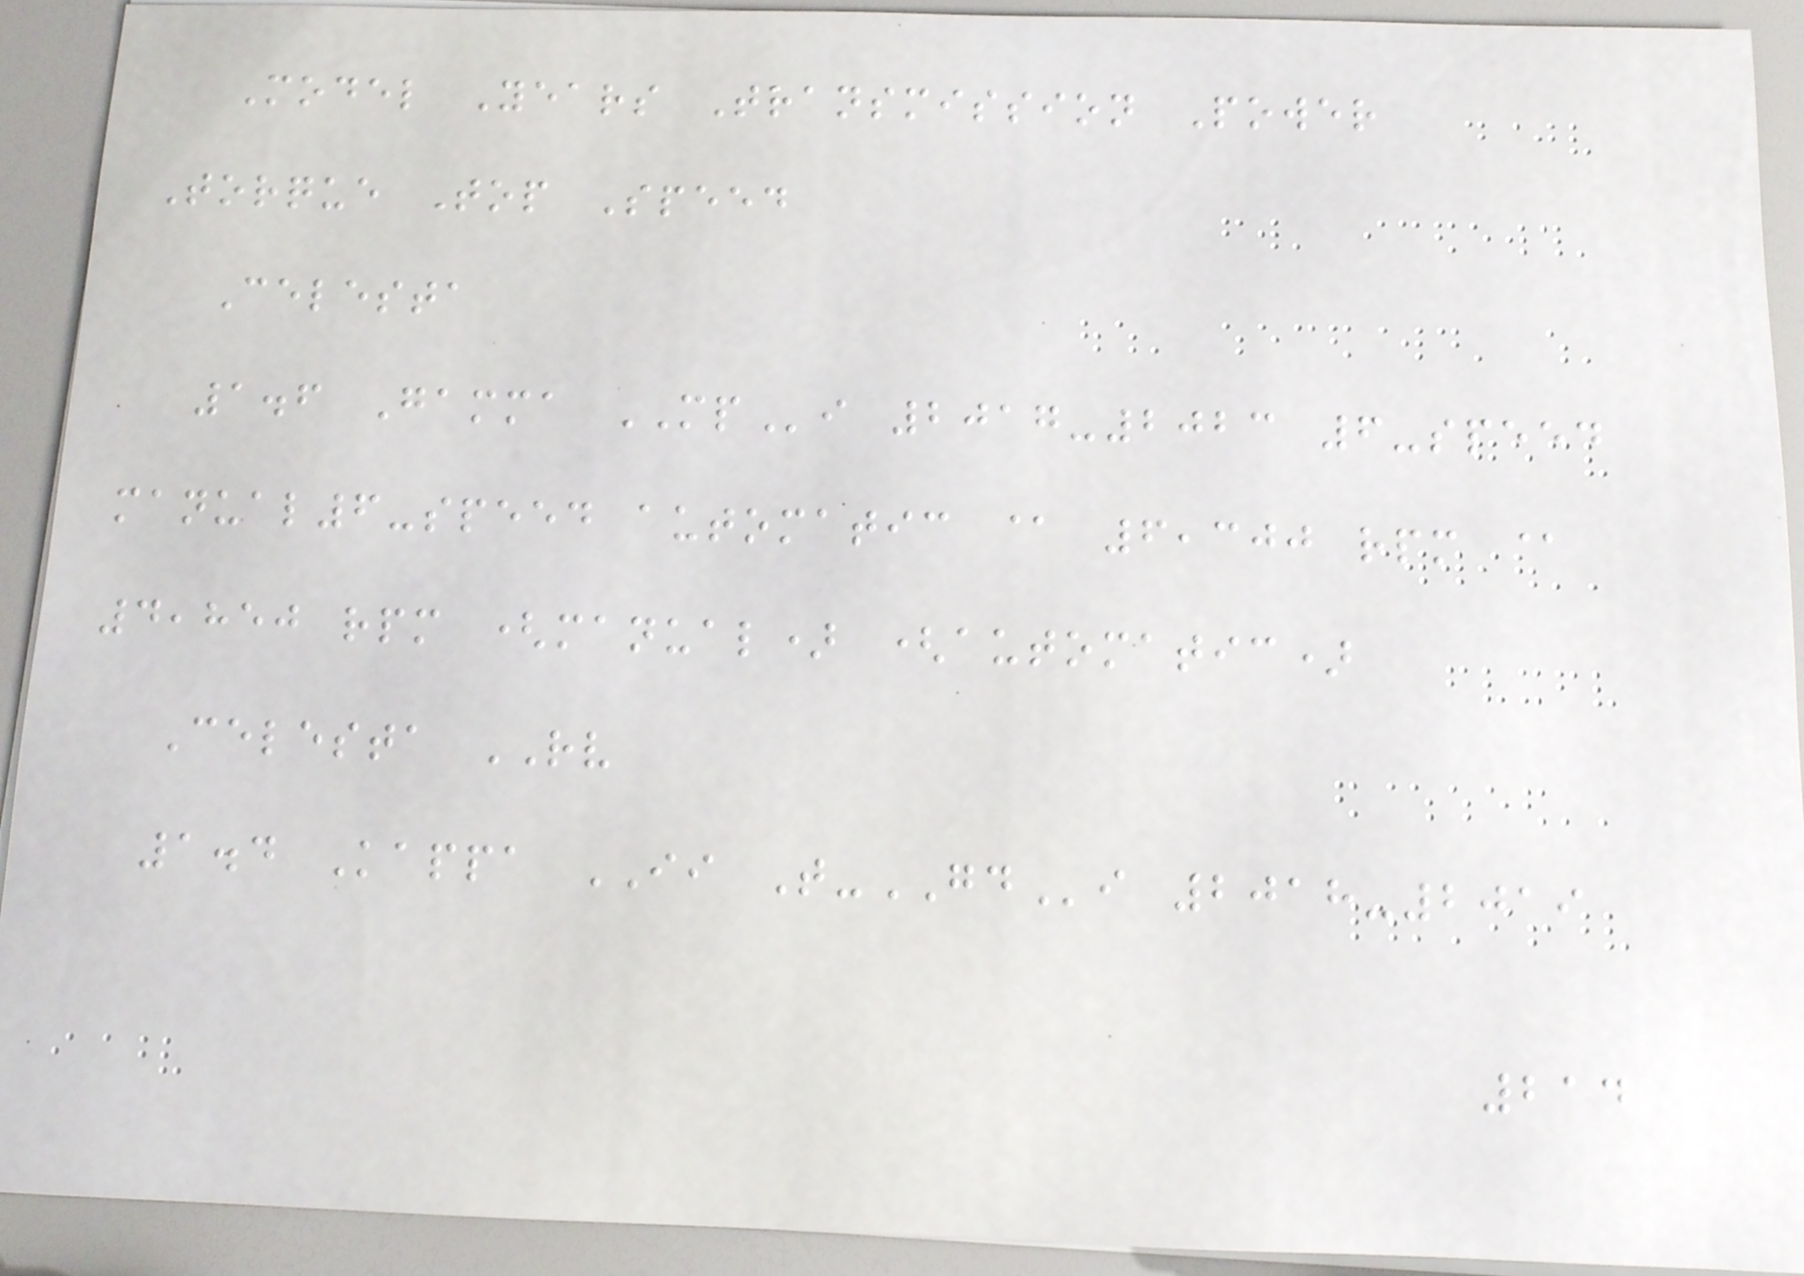Model Years Transmission Power
Torque Top Speed
Celesta
1.6 Gamma MPi 2017-2023 6-speed
manual6-speed automatic @ 6,300 rpm @
4,850 rpm (manual) (automatic)
Celesta RV
1.4 Kappa II T-GDi 2018-2019
214
